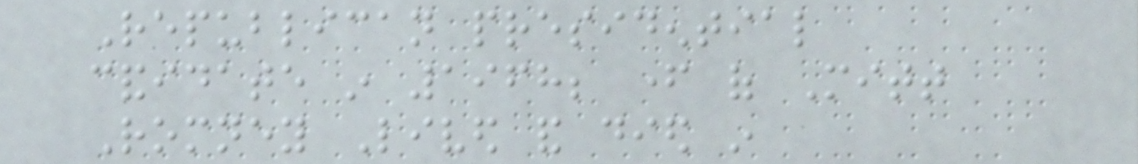Republican presidential
candidate in 1968; father of Mitt
Romney Lived and died in
